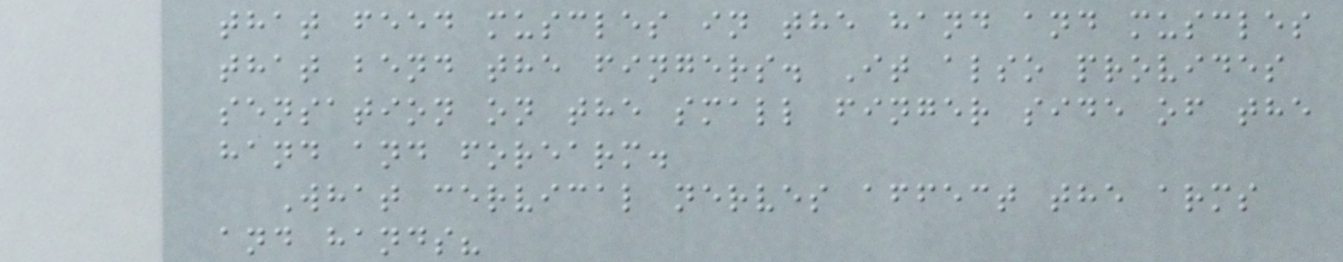that feed muscles in the hand and muscles
that bend the fingers. It also provides
sensation on the small finger side of the
hand and forearm.
What cervical nerves affect the arms
and hands?
